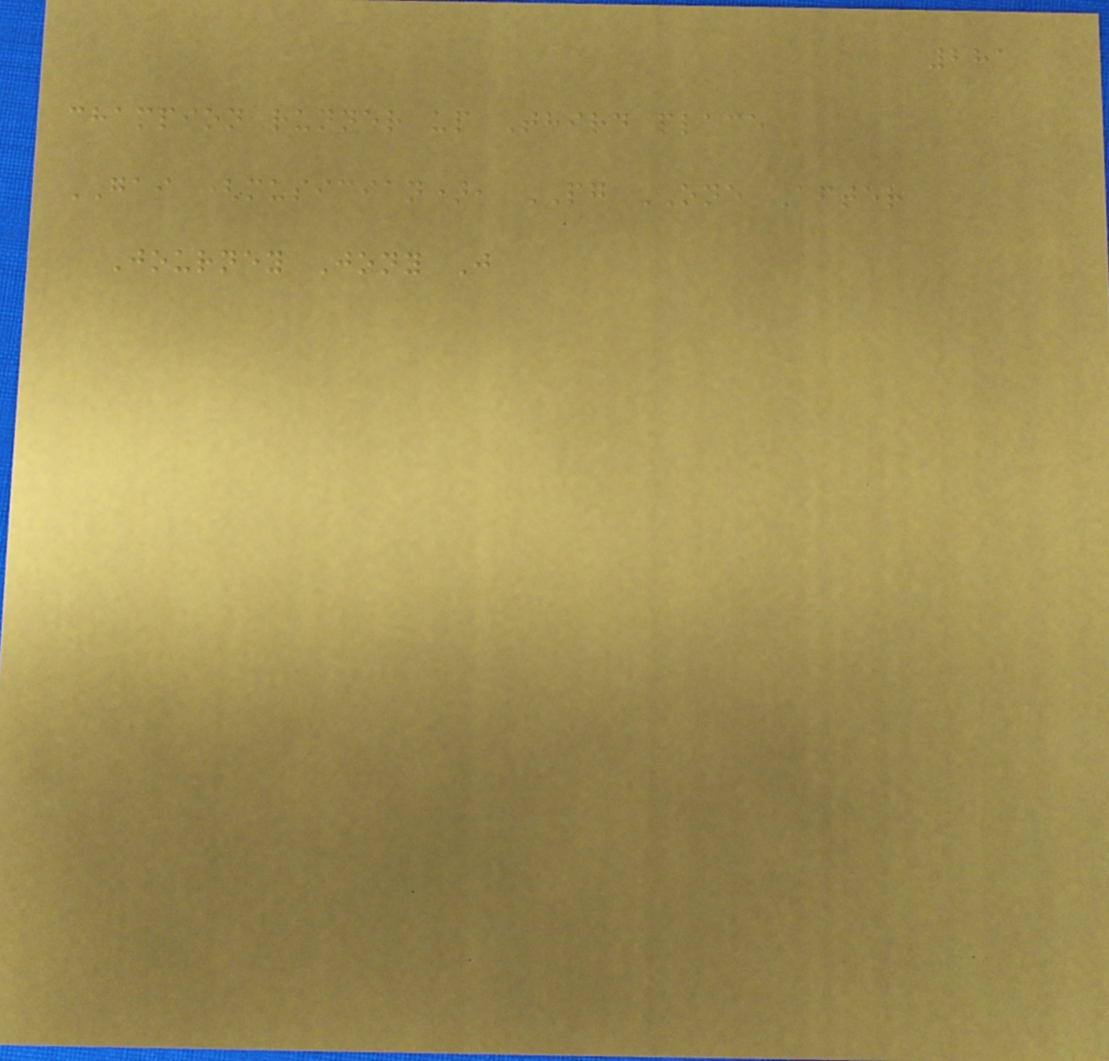281
champion runner up Third place
GAI (musician), PG ONE After
Journey Jony J
